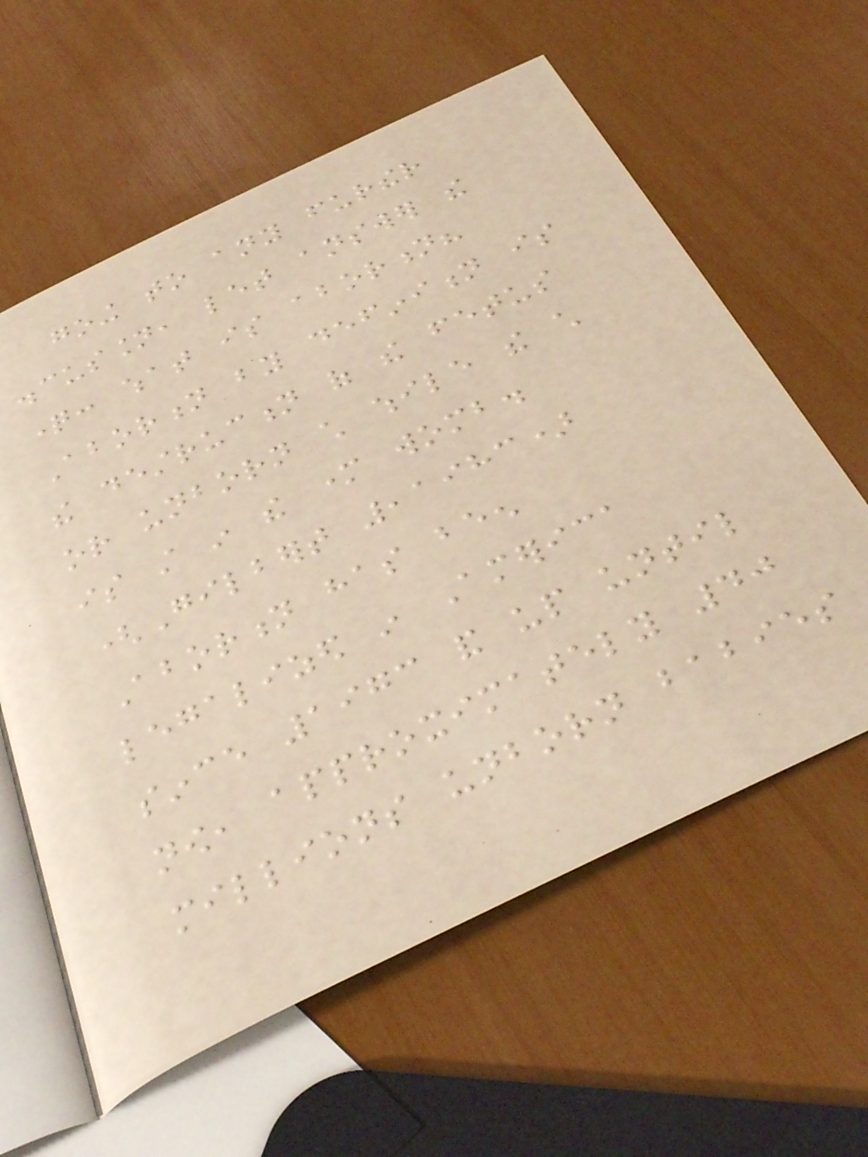going to any further
discussion, let answer the
question: what is abortion?
Abortion by definition is
the destruction of the fetus
or unborn child while the child
is still in the mother womb.
(Gilbert ,1983)
Abortion has been
legalized in America
since 1973 and up until
now, approximately 40
millions unborn babies
